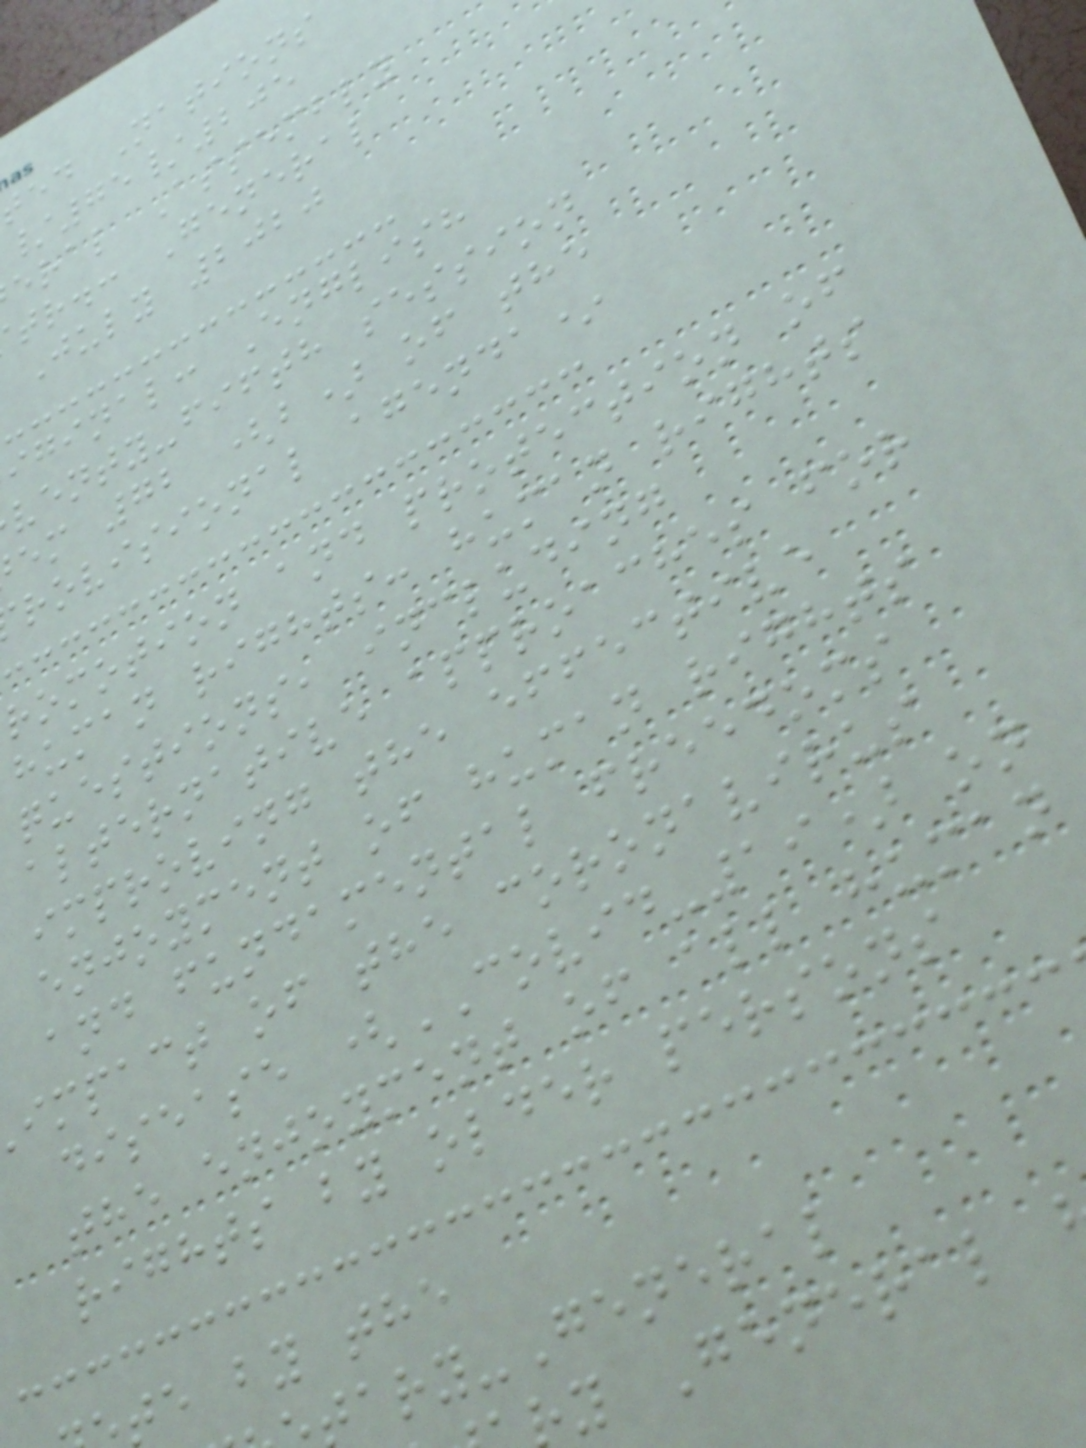ted Nations
/75/205
eral Assembly
tr.: General
July 2020
iginal: English
venty-fifth session
em 72 (b) of the
rovisional agenda*
romotion and protection of
human rights: human rights
questions, including
alternative approaches for
improving the effective
enjoyment of human rights
and fundamental freedoms
impact of the coronavirus
disease (COVID-19) on
the enjoyment of all human
rights by older persons
te by the
ary-General
y General
